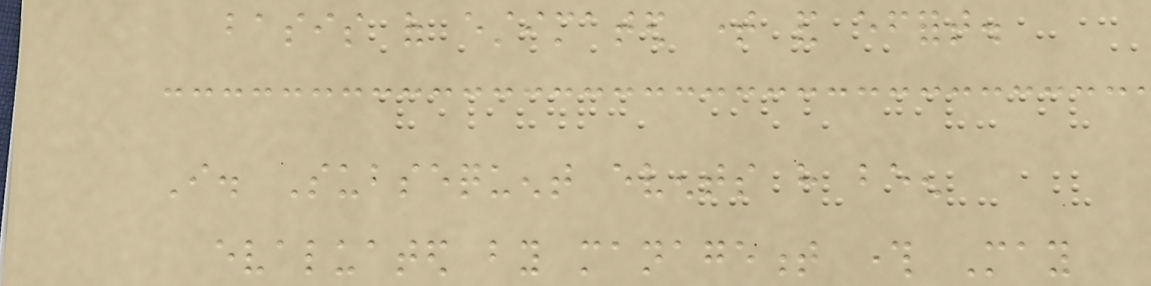basis of estimated time and effort.
I. Subsequent events have been
evaluated by management through May
